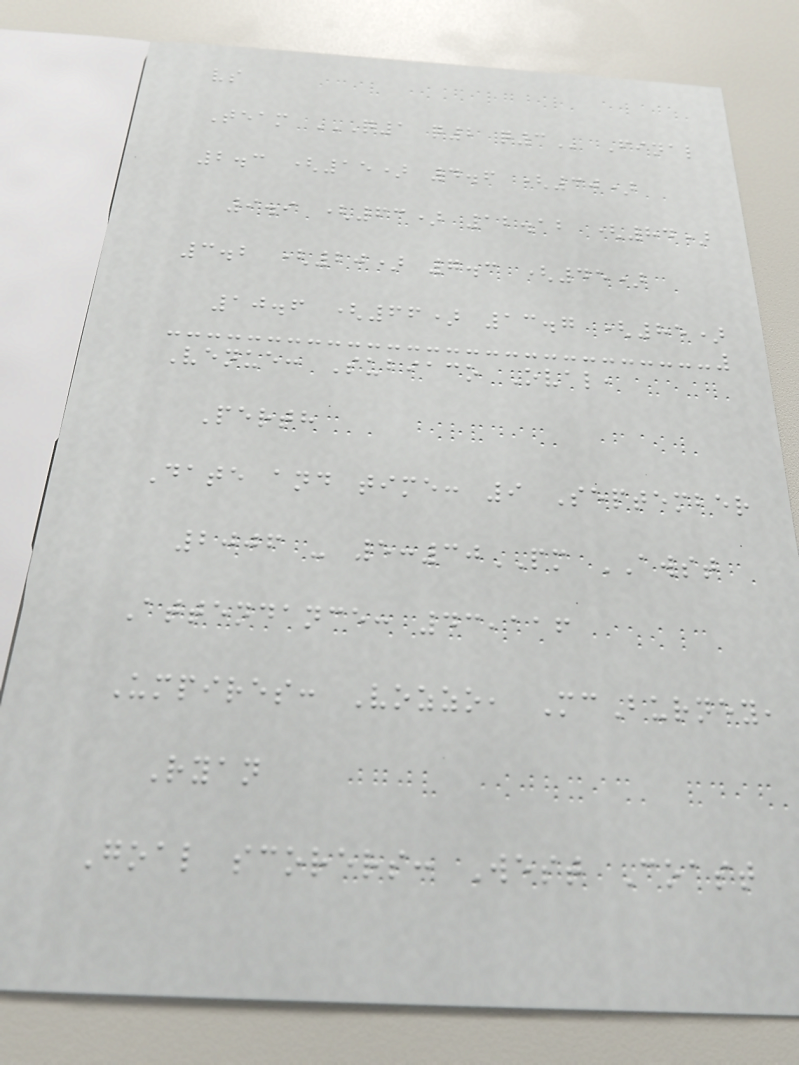vs
Team Q1 Q2 Q3 Final
2.3 (15) 4.6 (30)
9.9 (63) 12.12 (84)
3.2 (20) 7.3 (45)
10.6 (66) 13.7 (85)
Venue: Subiaco Oval,
Perth
Date and time: 9 September
2006 - 5:30PM AWST
Attendance: 43,116
Umpires: Vozzo, McBurney,
Ryan
Goal scorers: West Coast
